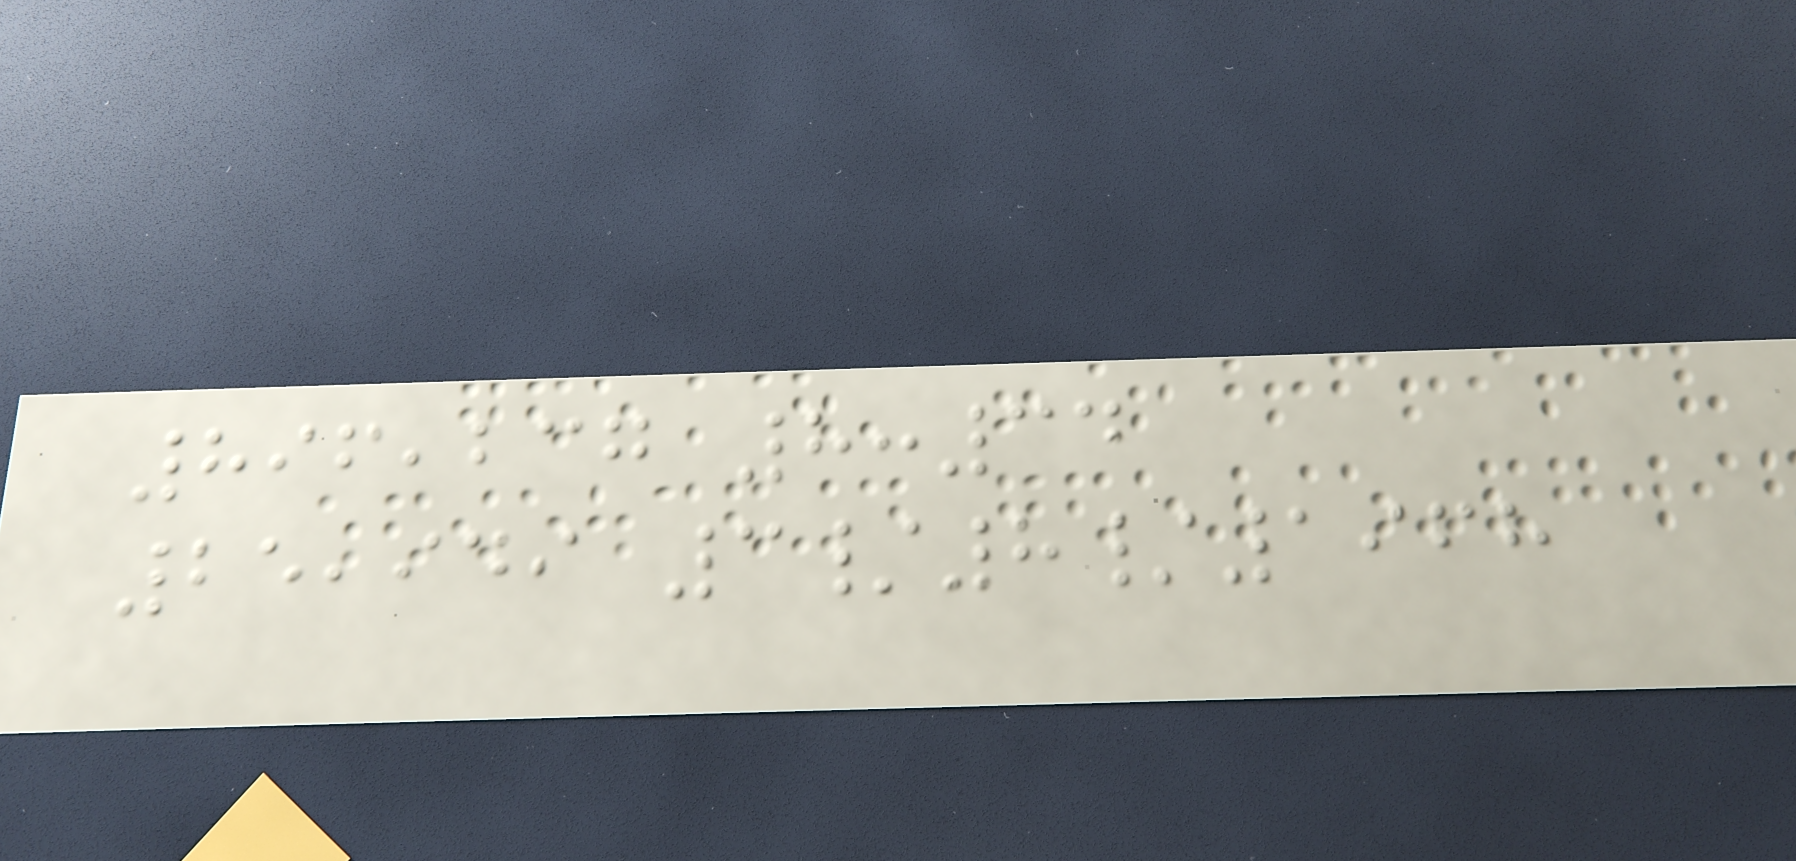896,237 8:34
25,949 3/8/1968
